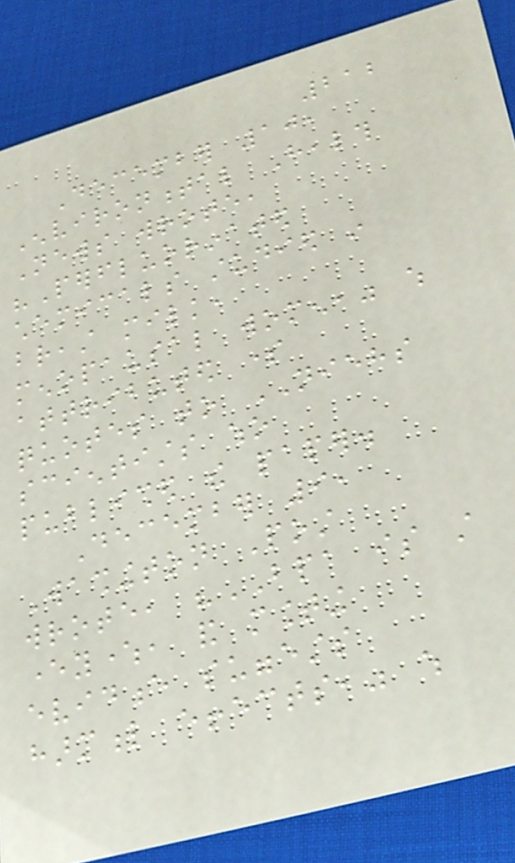212
December 10,
Environmental Health
News wrote,
"Perfluorinated
chemicals studied in
breast milk,
menopausal women," which
attributed some
quotes to NIEHS
scientists who
published the paper.
December 9,
Washington Post
wrote, "BPA is still
everywhere, and mounting
evidence suggests
harmful effects," which
